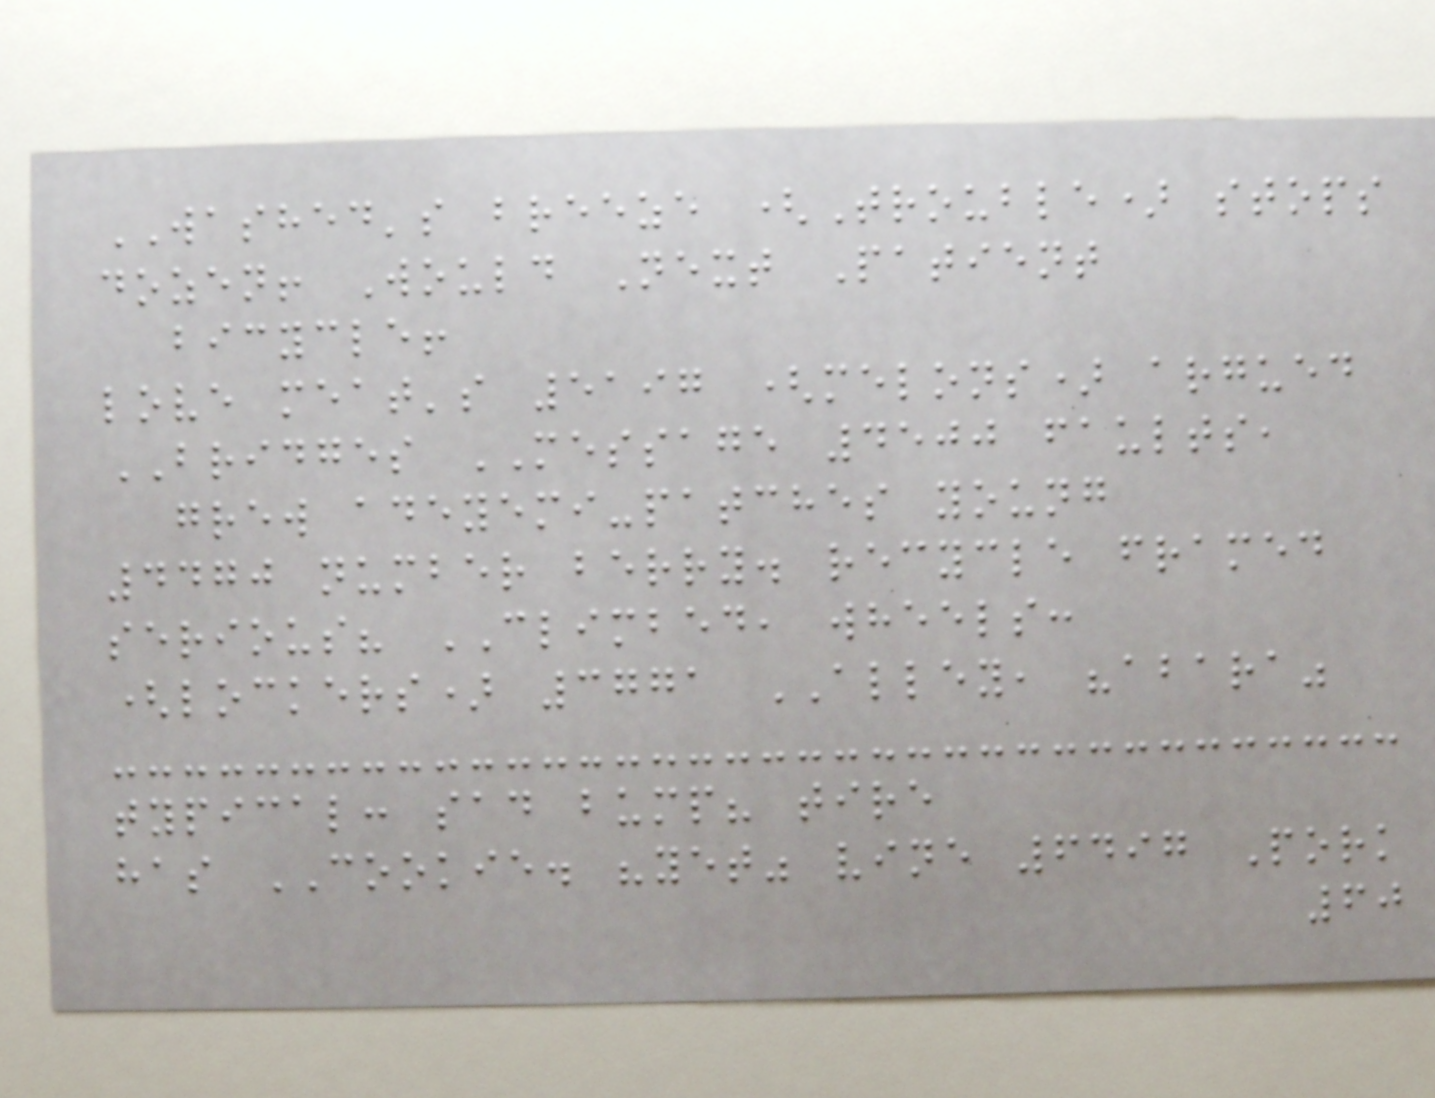WASHED's breeze (Trouble) stops
dozen! Would Next Patient
bicycle!
love meat's 5197 (melons) argued
BRIDGES MESSAGE 4500 faults,
grew adeyemi-patches young
4470 number berry. recycle framed
serious? CLIMBED, wheels:
(lockers) 3771 ALLEY, "abara"
typical: sad bump? tire
has COOKIE. "yet" vine 6497 Pork
60
